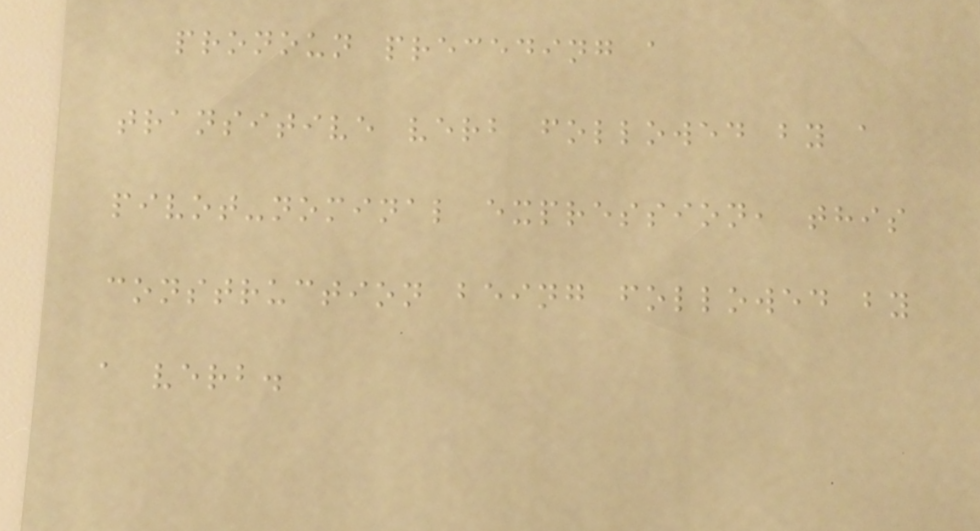pronoun preceding a
transitive verb followed by a
pivot-nominal expression, this
construction being followed by
a verb.
